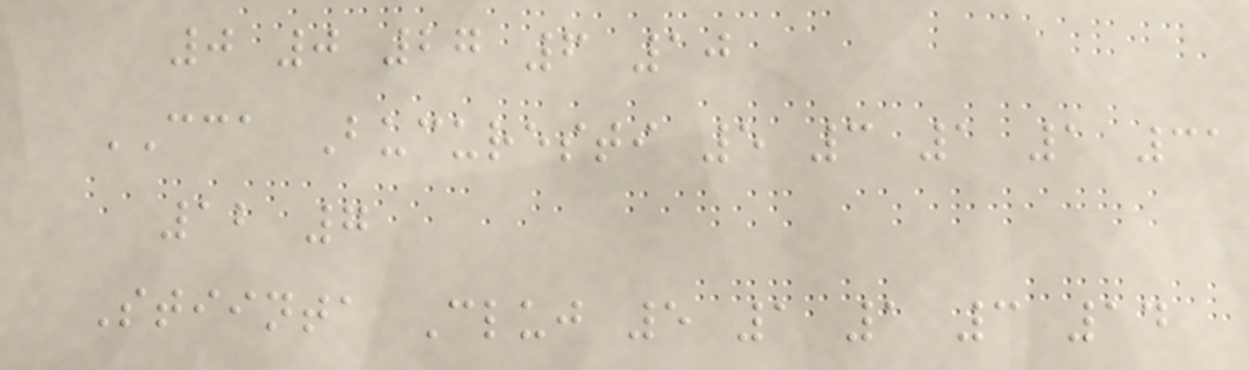0 0 27 6 10
CCA Bucuresti 5 3 1 1 31
12 7
Stiinta Cluj 5 1 1 3 14
